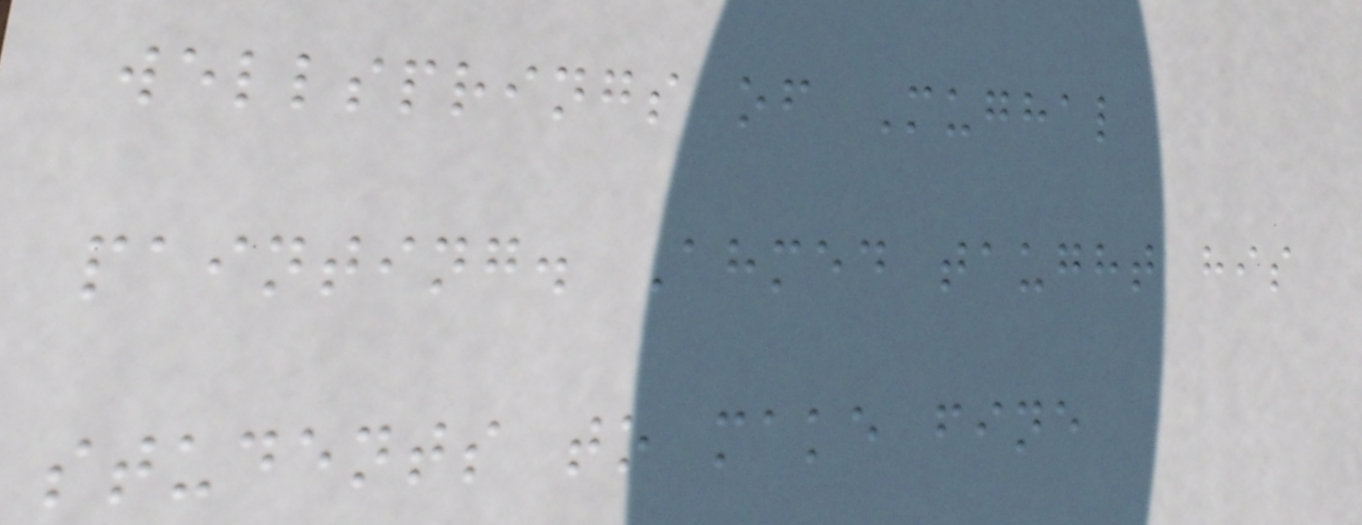wellsprings of Mughal
painting. Ahmed taught his
students to make fine
